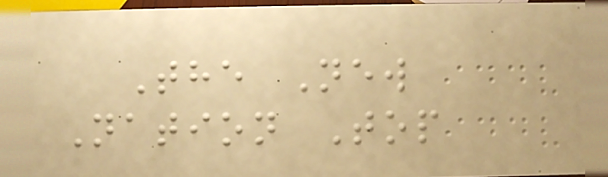The New
Nation Top
